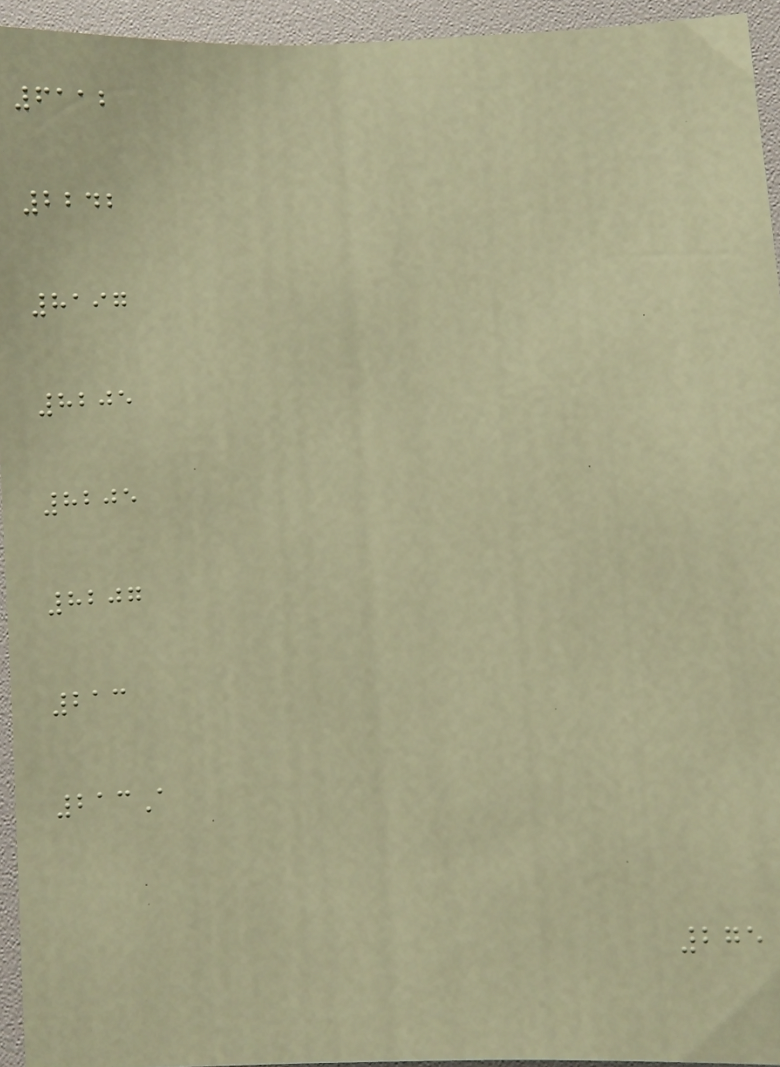6112
2242
8197
8205
8205
8207
213
213A
275
